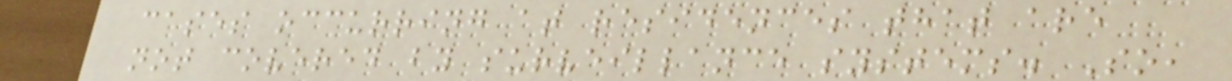cases occurring at residences that are
not covered by surveillance systems. So,
